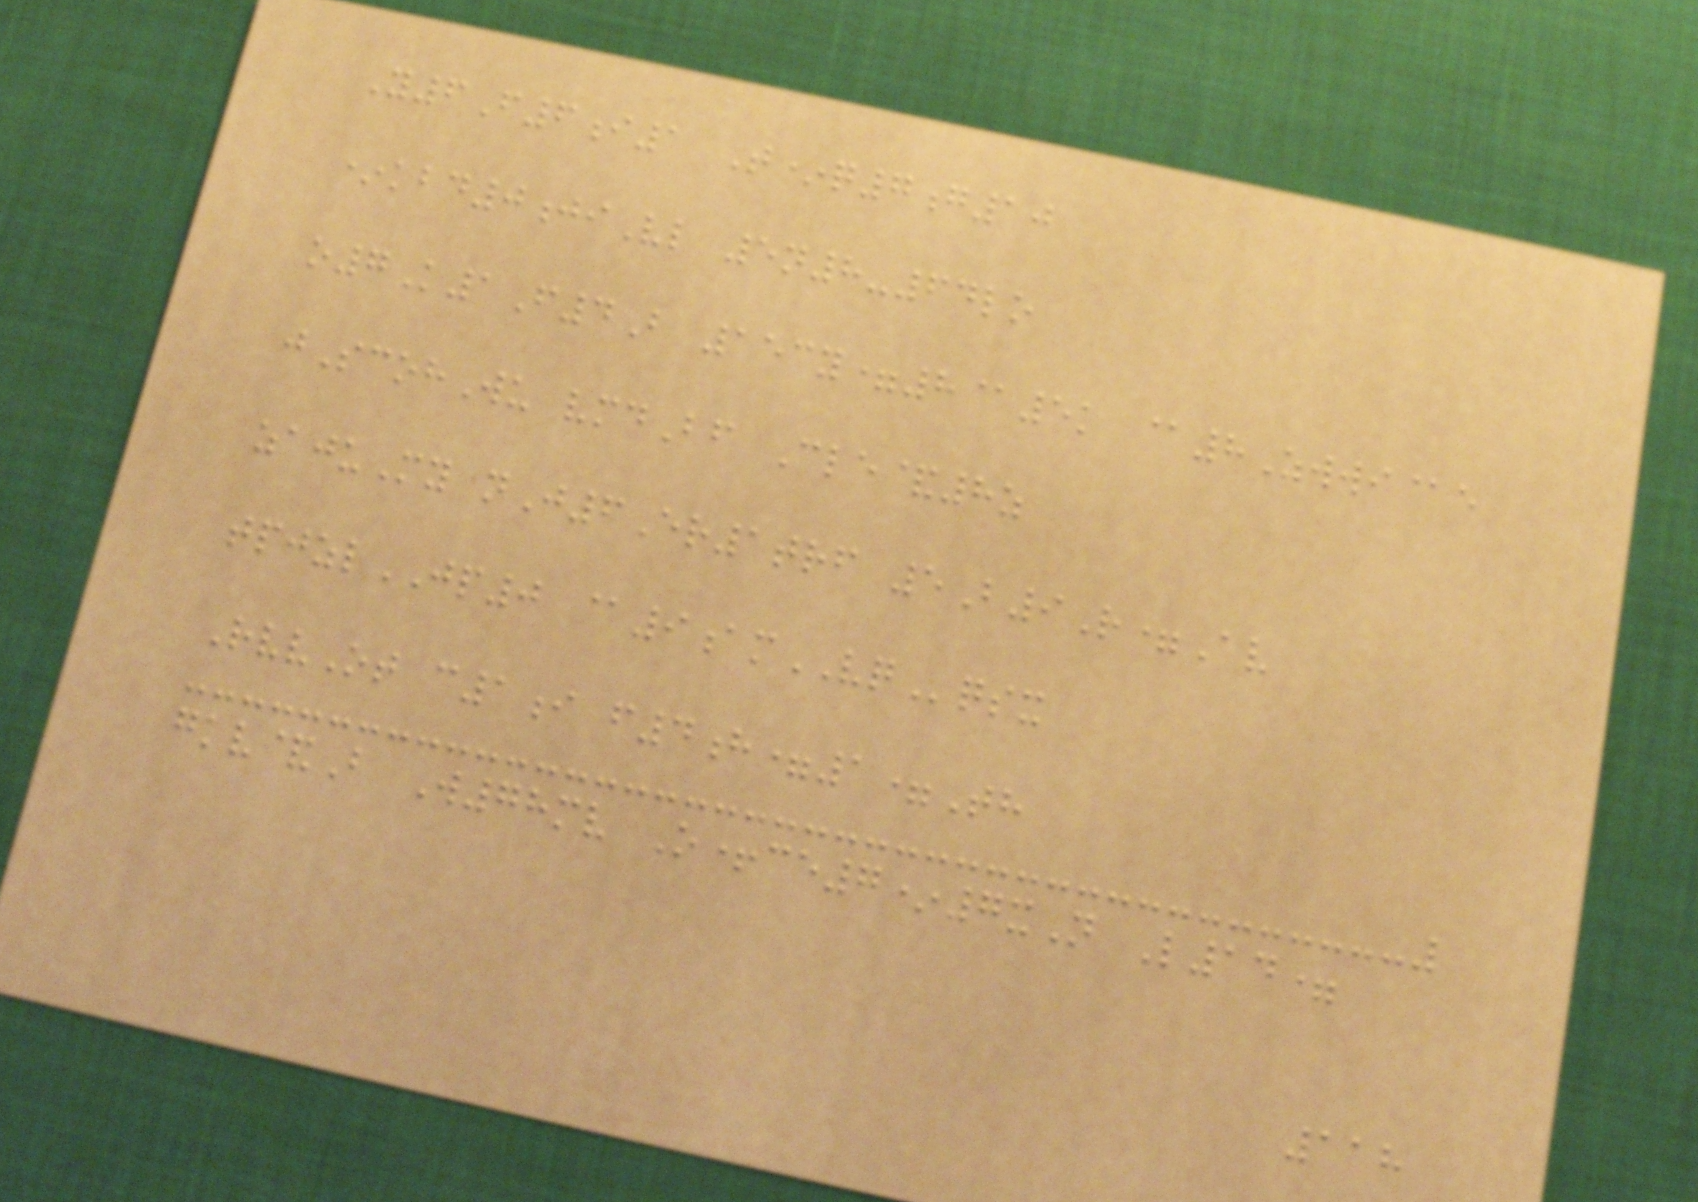Y6F6i1 T*q7g10
*kbd0jiVl 5n8-64lo
o7K1F4B 153y=8@5k @8Zwwi@e
jScohWu vmdBf Cle&8z
zajuMy nJ6Er1trf 5B9R=Av
tpjzlJP0 @9amVQqsx
RvvOt c1i f4h=1=Th
gkv&B W78mv O+ce7*7xN L14=
118
